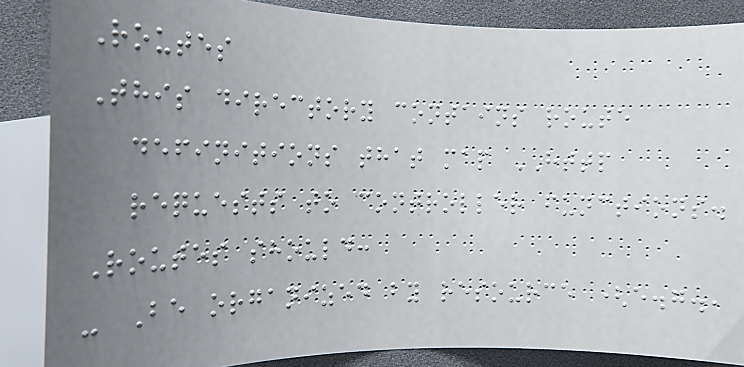Routes
This directory contains route
definitions that map HTTP
requests to controller functions.
Routes should:
- Be organized by resource (e.g.,
